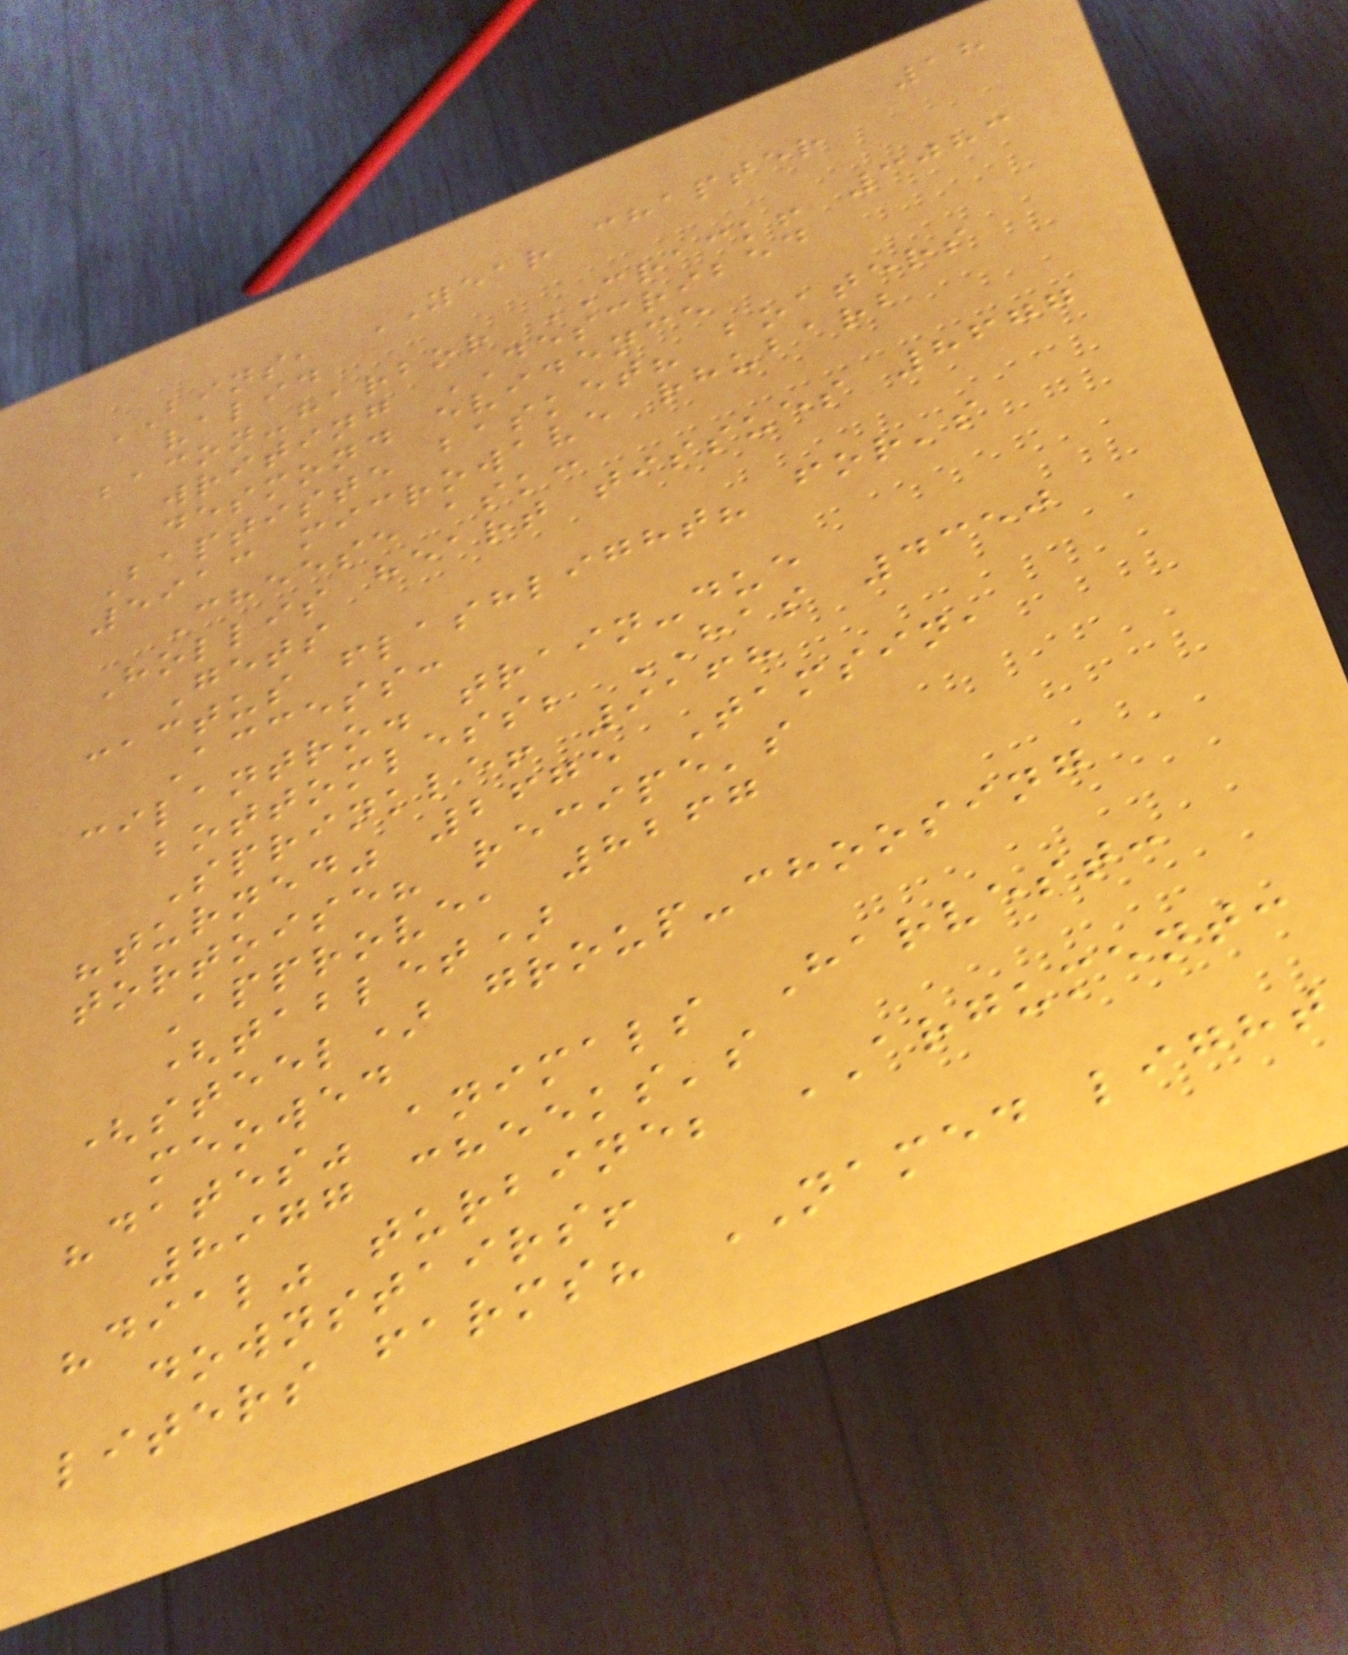18
BINS, YEAR chapter
valid
bacon-harbor CRACK! 3083
writing DESCRIBED
desmond evidence
Baptiste basket? boaters
5913 microwave rhubarb
Cheese ask:
Hollis heart tissues 8677
Gets
cactus flashlight? for's
Access:
cilantro. train-due
bottomless; HAS 4350
Sprinkle! 9168
"turned" 2675 Tamsin,
tortoise? recipe's
Approve, 8267
(tablet)
(steel) group-choosing
meowed
"dates" animals Harvest:
8977 cheeks's
"dial" turbine; ARGUMENT:
downstairs!
liters farms? NAMED light
